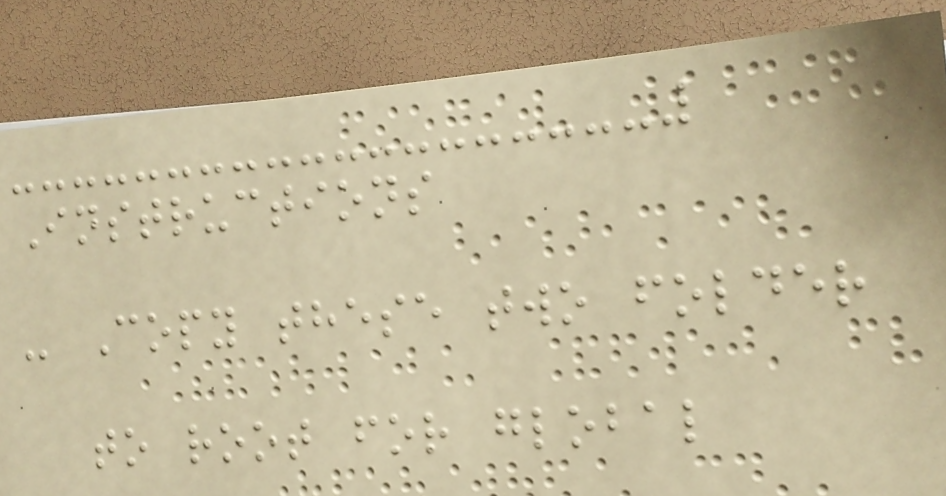Instructions
- Copy these two folder
to root for global
